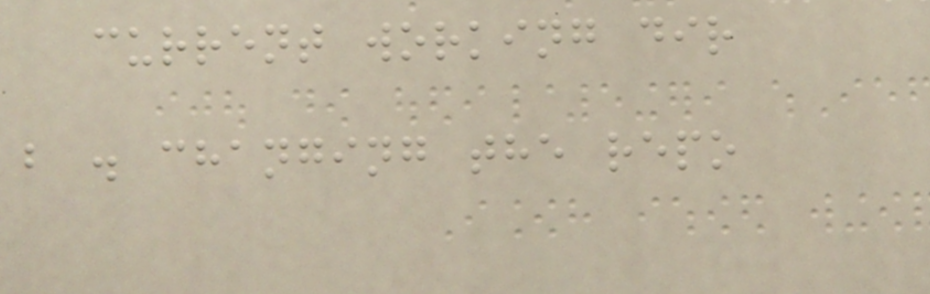current working dir
b . changing the repo
